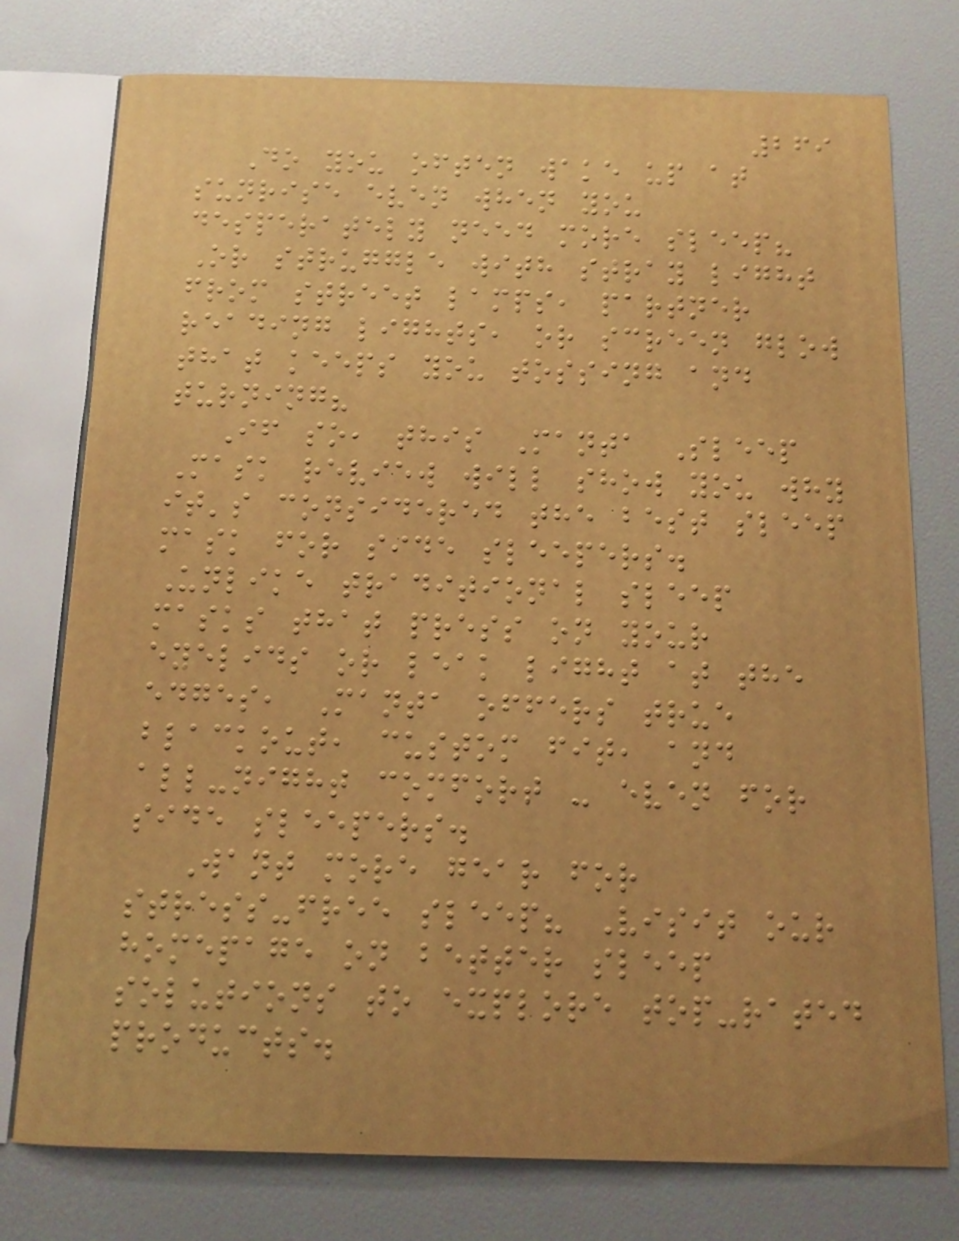269
Do you often wake up at
sunrise even when you
desperately need more sleep?
Or struggle with stray light
from street lamps, partner
reading lights, or screen glow
that keeps you tossing and
turning?
If so, this Manta Sleep
Mask review will show you why
it's considered the best sleep
mask for side sleepers.
Unlike traditional sleep
masks that press on your
eyelids or leak light at the
edges, Manta offers true
blackout, custom fit, and
all-night comfort - even for
side sleepers.
Want more gear for
stress-free sleep? Visit our
homepage on better sleep
solutions to explore top-rated
products.
